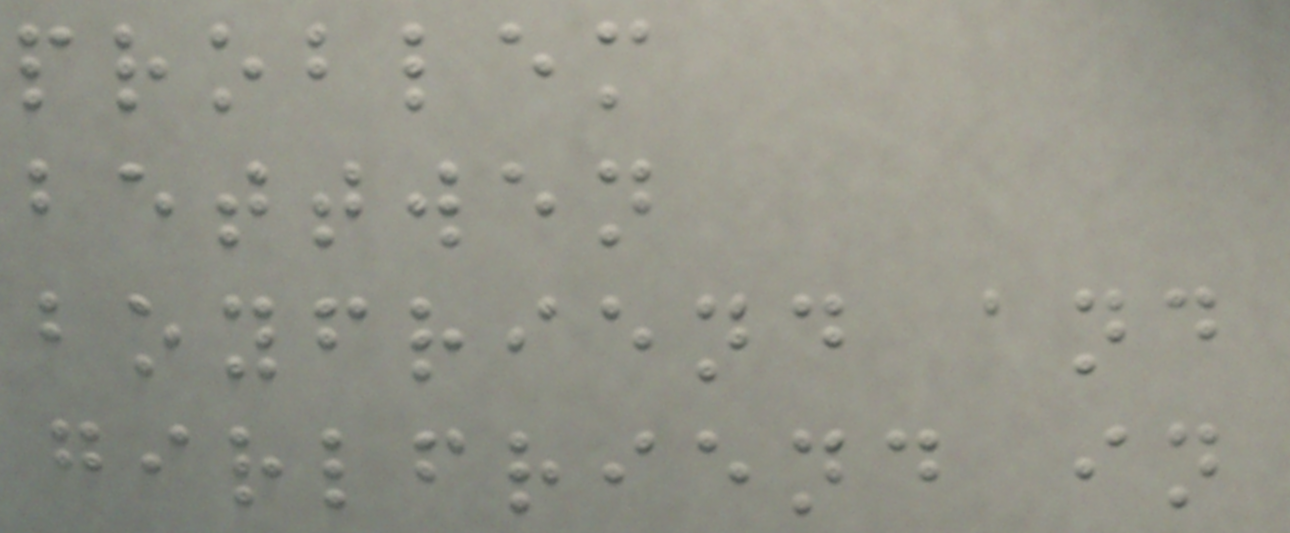problem
bettwen
boyfriend and
girlfriend in
